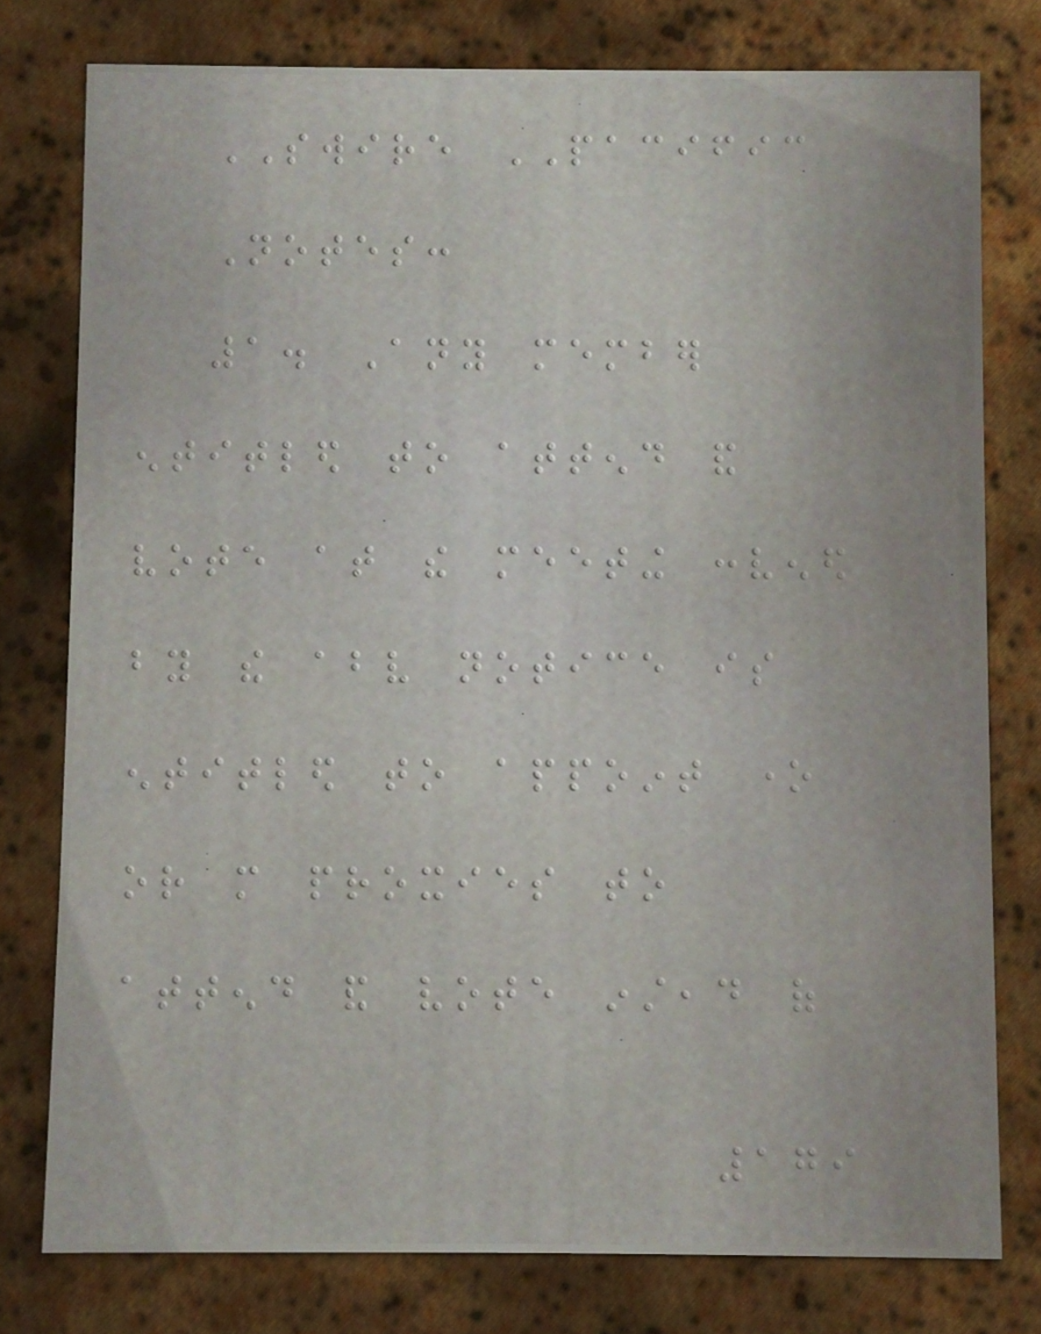SWIRE PACIFIC
Notes:
1. Any member
entitled to attend and
vote at the meeting convened
by the above notice is
entitled to appoint one
or more proxies to
attend and vote instead of
179
